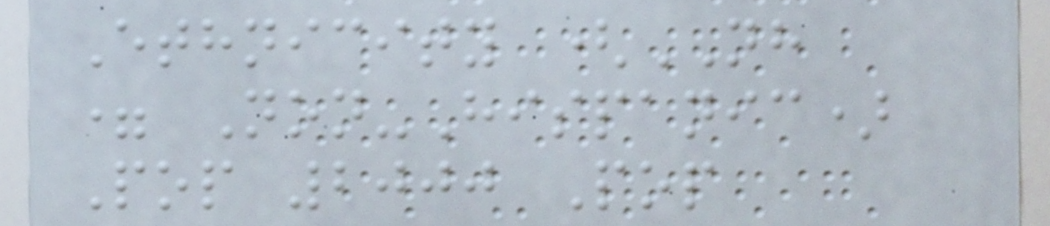Ethnicity (NH
= Non-Hispanic)
Pop 2000 Pop
